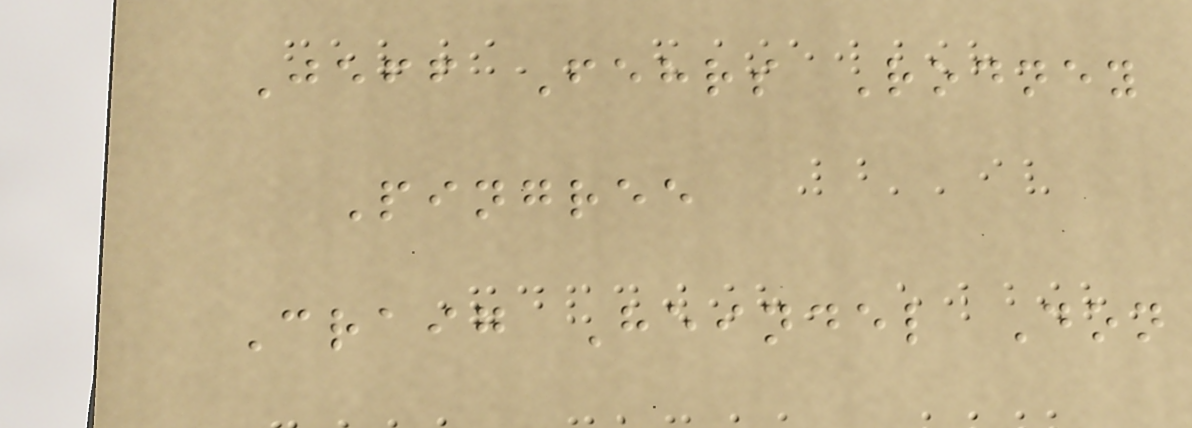Jeff Fehrs Rodney
Pingree
Craig Heindel Don
